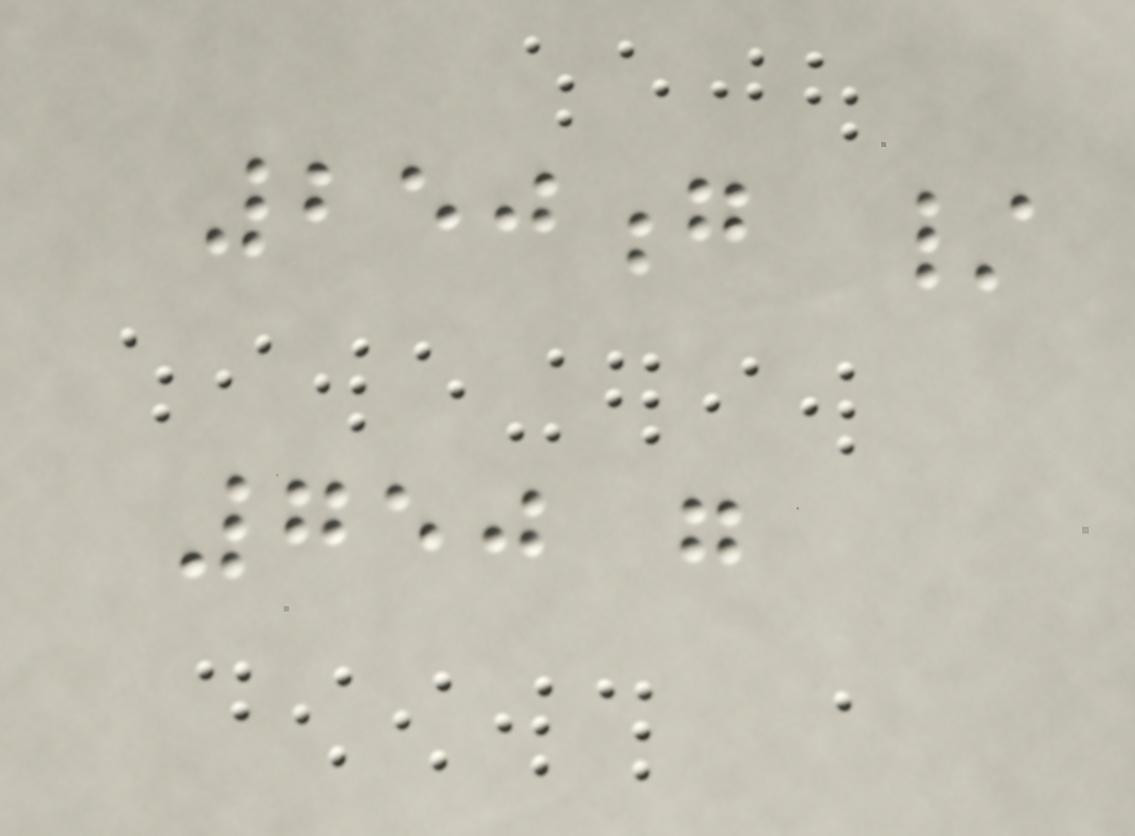250g /
750 g
